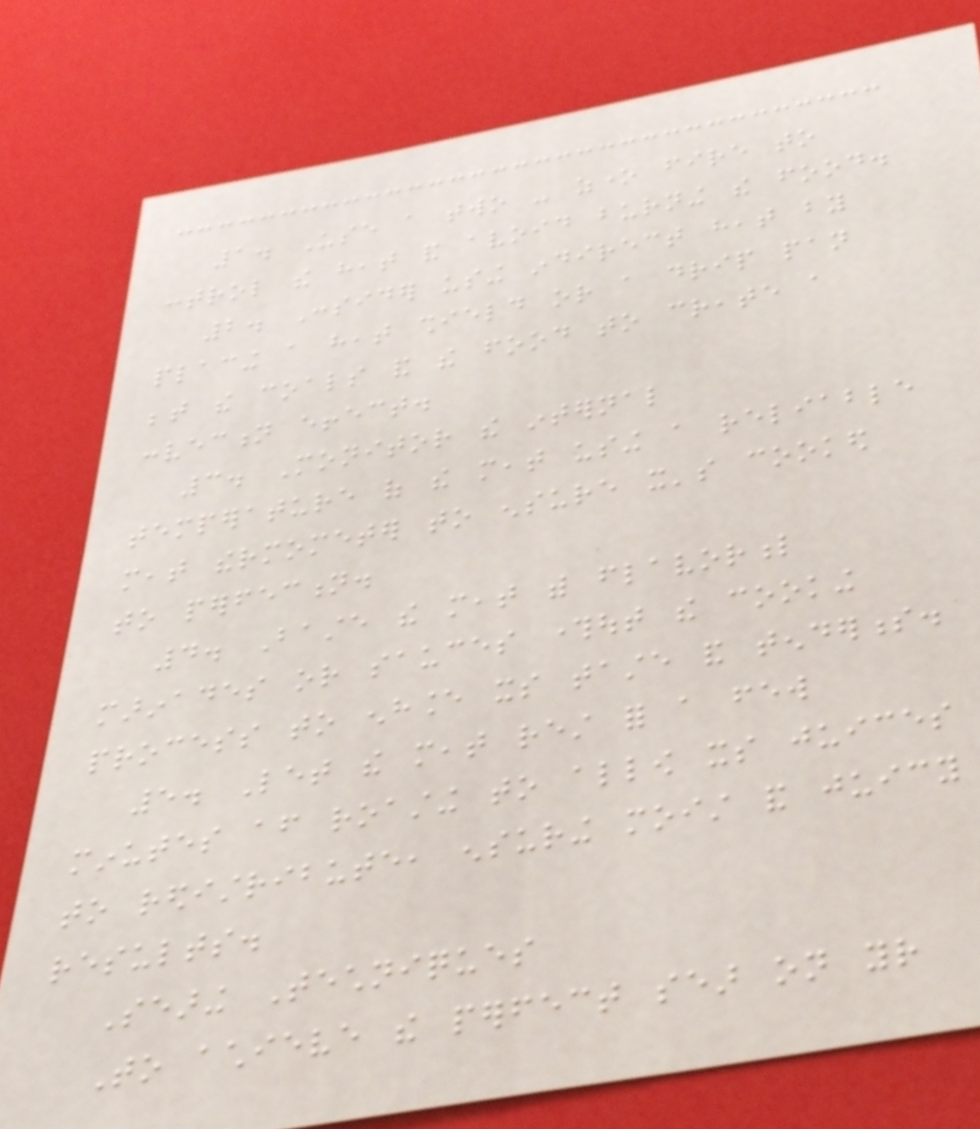1. Use a two - zone fire to
control the heat and avoid burning the food.
2. Consider using indirect heat by
placing a heat shield or a drip pan
between the coals and the food to create a
convection effect.
3. Monitor the internal
temperature of the meat using a reliable
meat thermometer to ensure it's cooked
to perfection.
4. Baste the meat with flavorful
marinades or sauces throughout the cooking
process to enhance its taste and tenderness.
5. Let the meat rest for a few
minutes after roasting to allow its juices
to redistribute, ensuring moist and juicy
results.
Searing Techniques
To achieve the perfect sear on your
